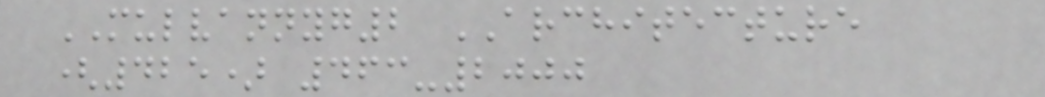MULVANNYG2 ARCHITECTURE
(425) 463-2000
